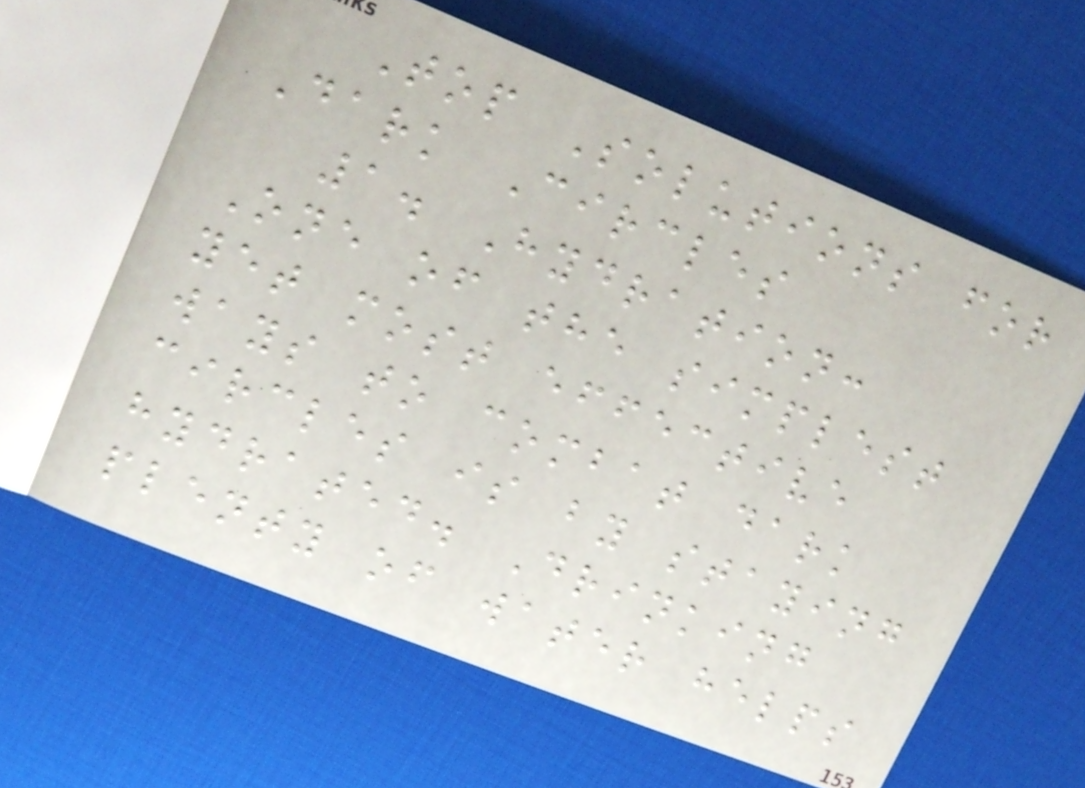Top Solutions for
Dark Circles
1. Hydration:
One of the simplest
yet most effective
ways to combat dark
circles is by staying
hydrated. Drinking
plenty of water helps
